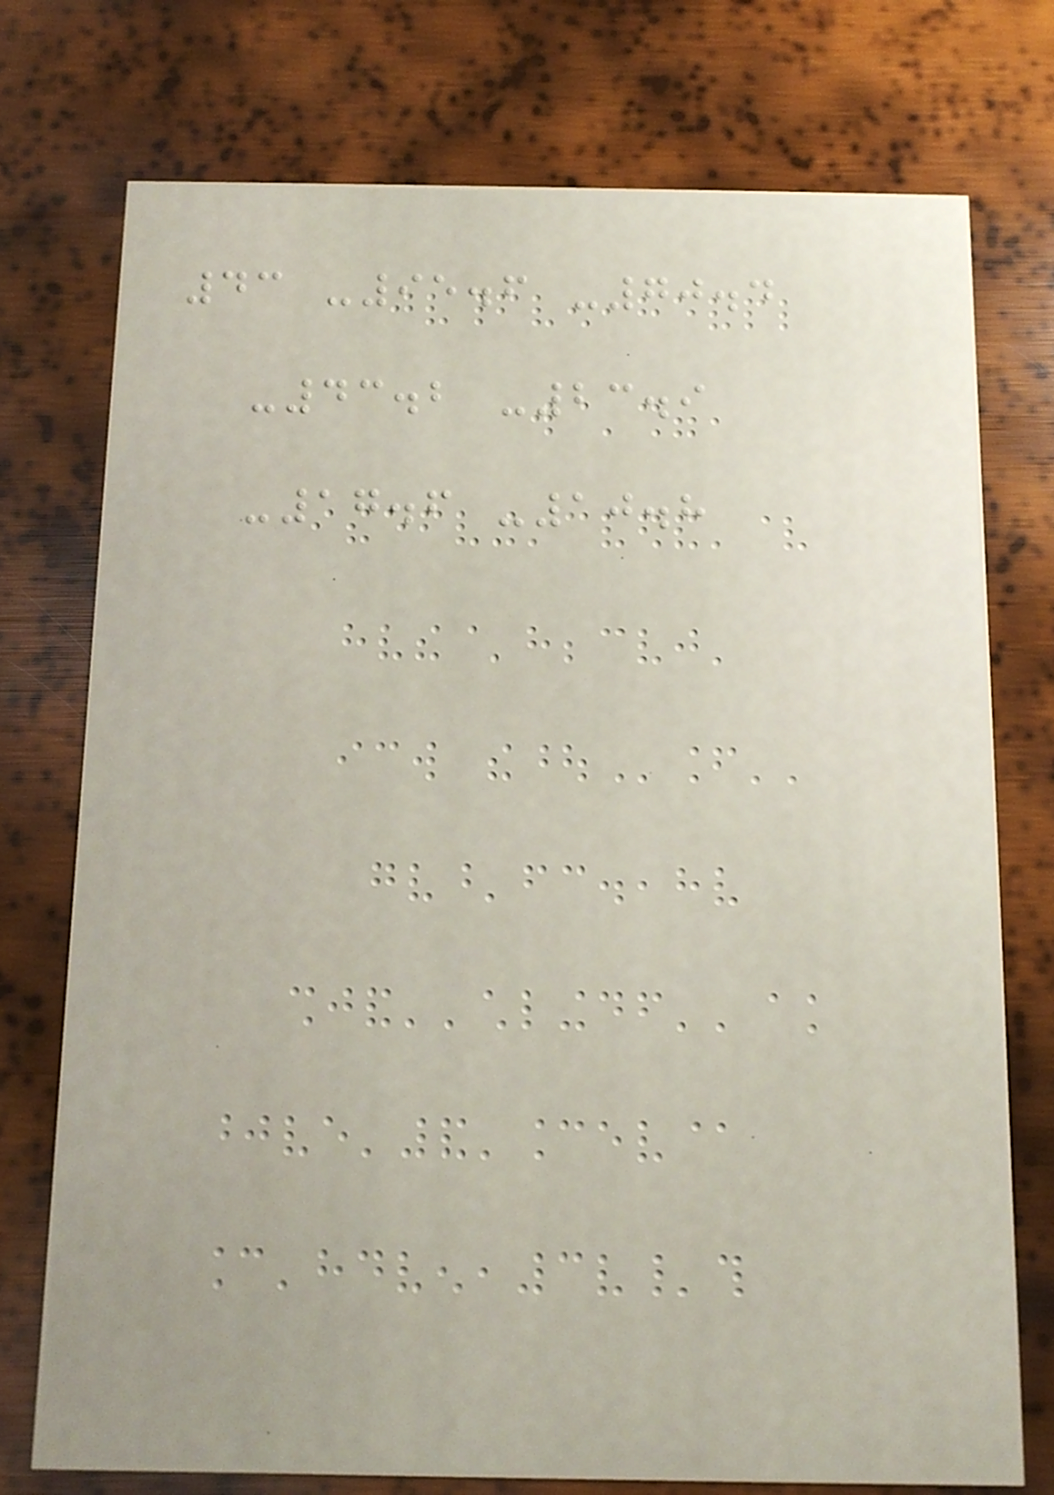43 -95.6 -70.4
-43.2 -23.9
-17.6 -10.8
